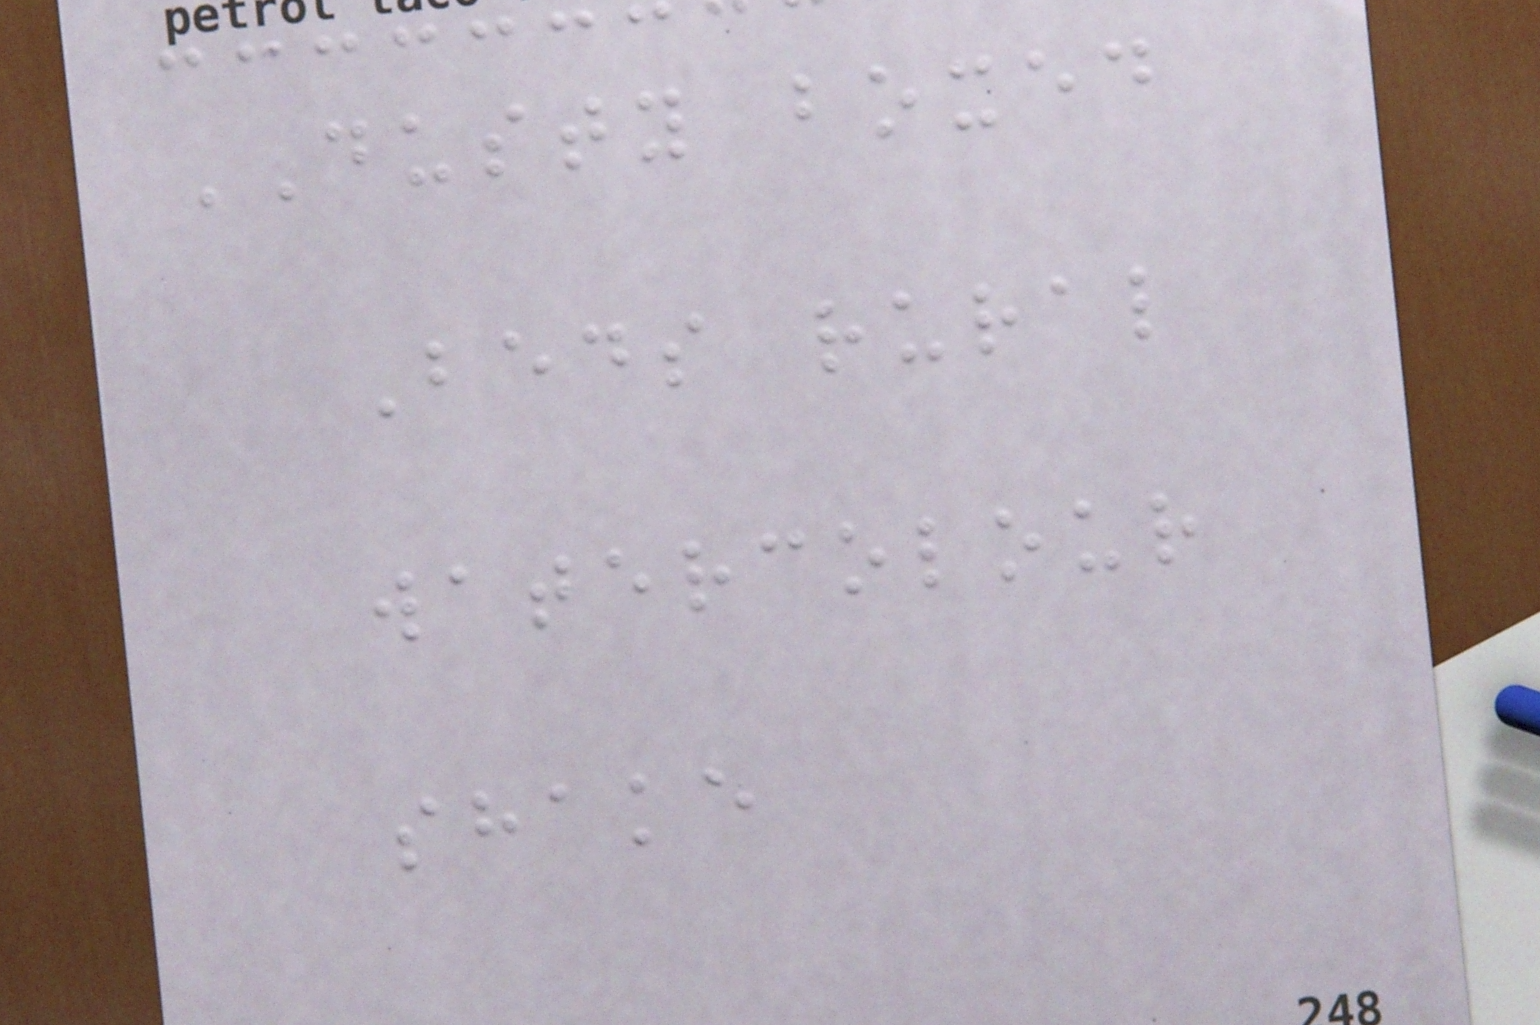DUSTY boxed
Beds rural
watercolour
shake
